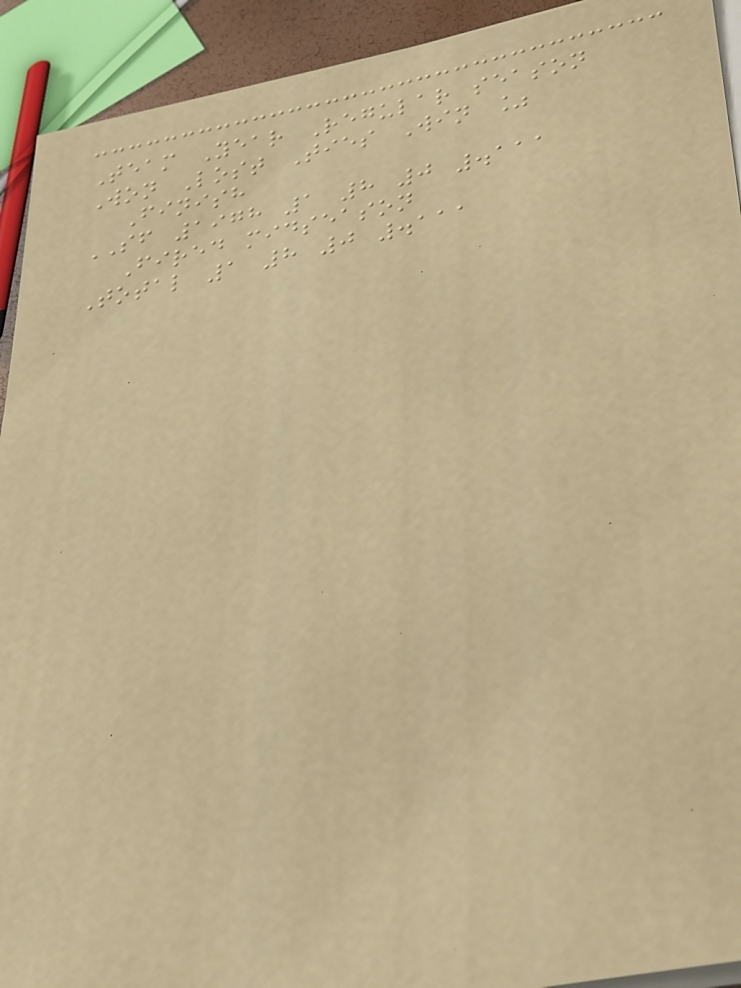Team Year Regular season
Won Lost Ties Win %
Finish
SF 1978 1 8 0 .111
Fired midseason
Total 1 8 0 .111
